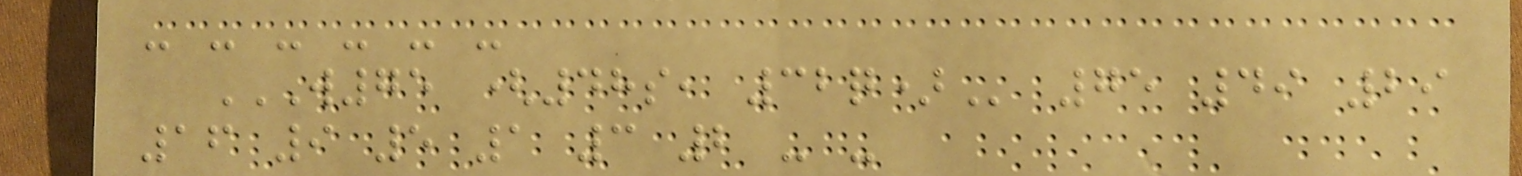- - - - - -
W75 (48S, 32Q) 75 49 29
16 9 5 1 3 2 - -
